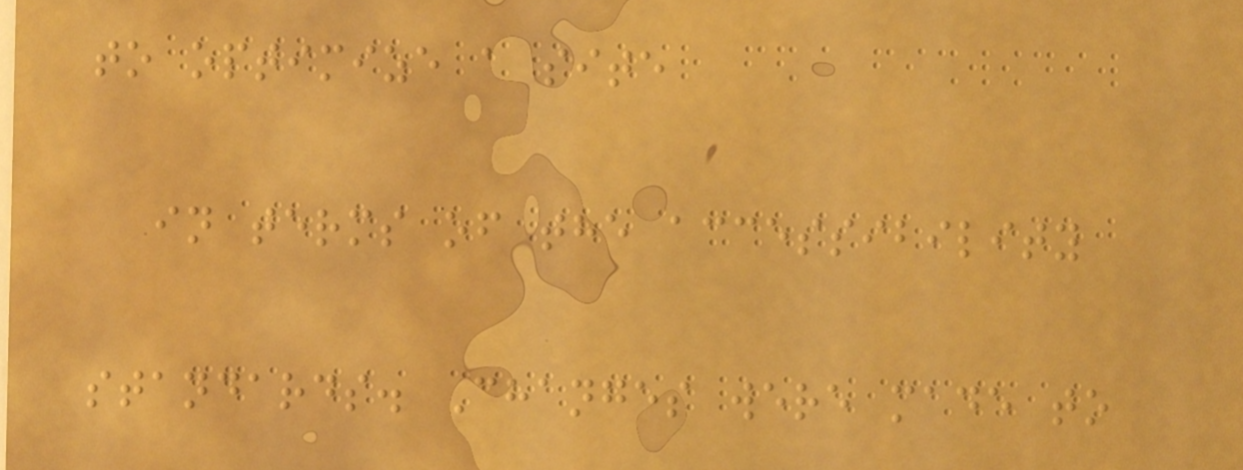to optimize a site
in terms of the accessibility
standards. Changes were made to
